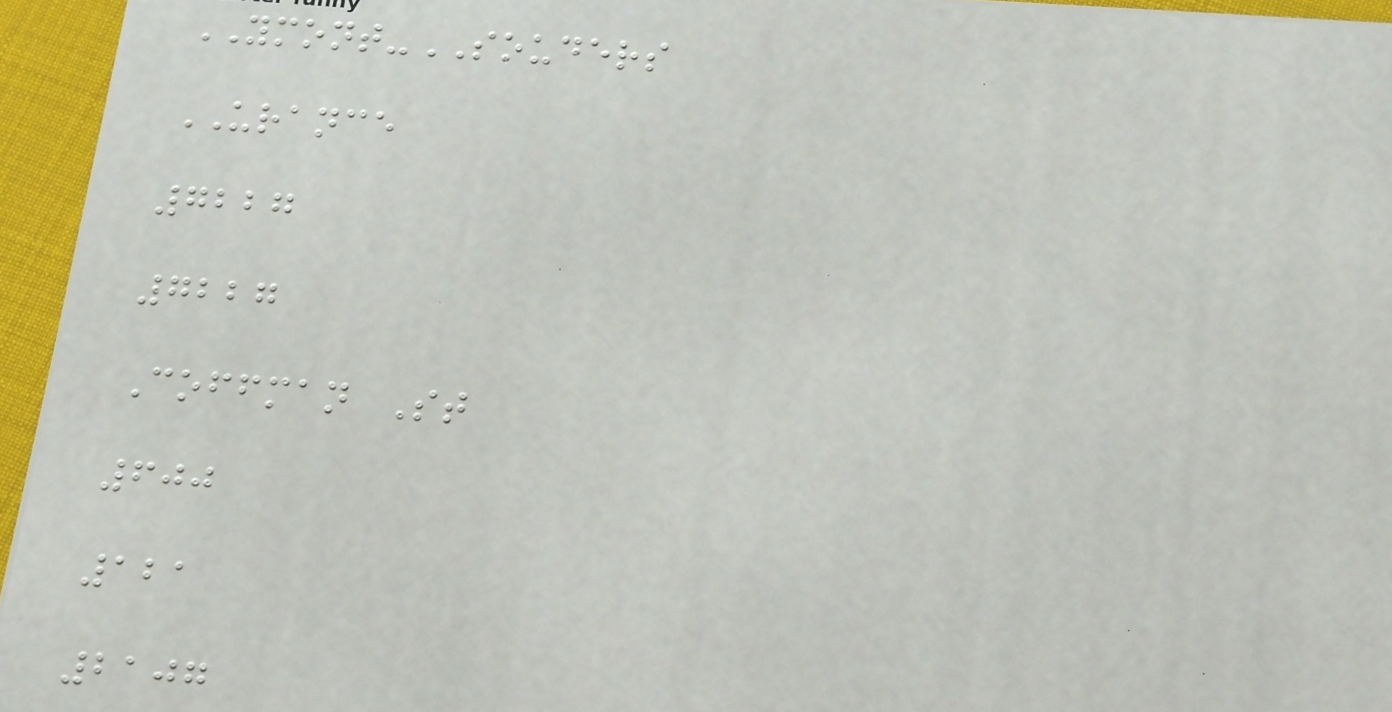YMONT-SOUDERS
URANCE
7227
7227
Coffman St
600
121
2107
